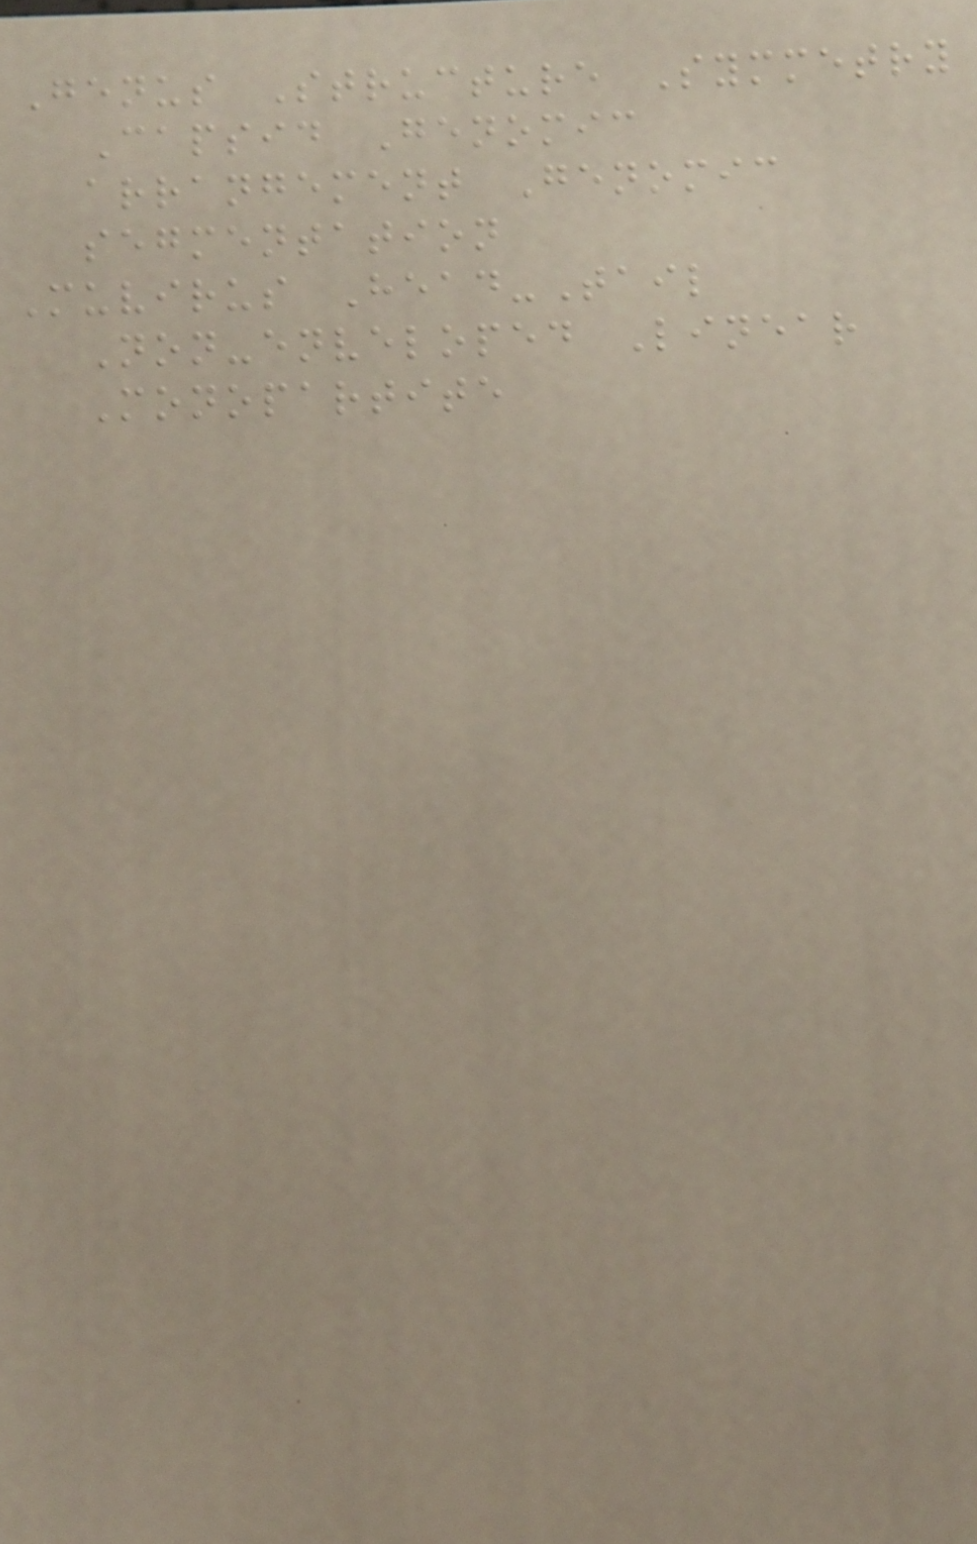Genus Structure Symmetry
Capsid Genomic
arrangement Genomic
segmentation
Muvirus Head-Tail
Non-enveloped Linear
Monopartite
